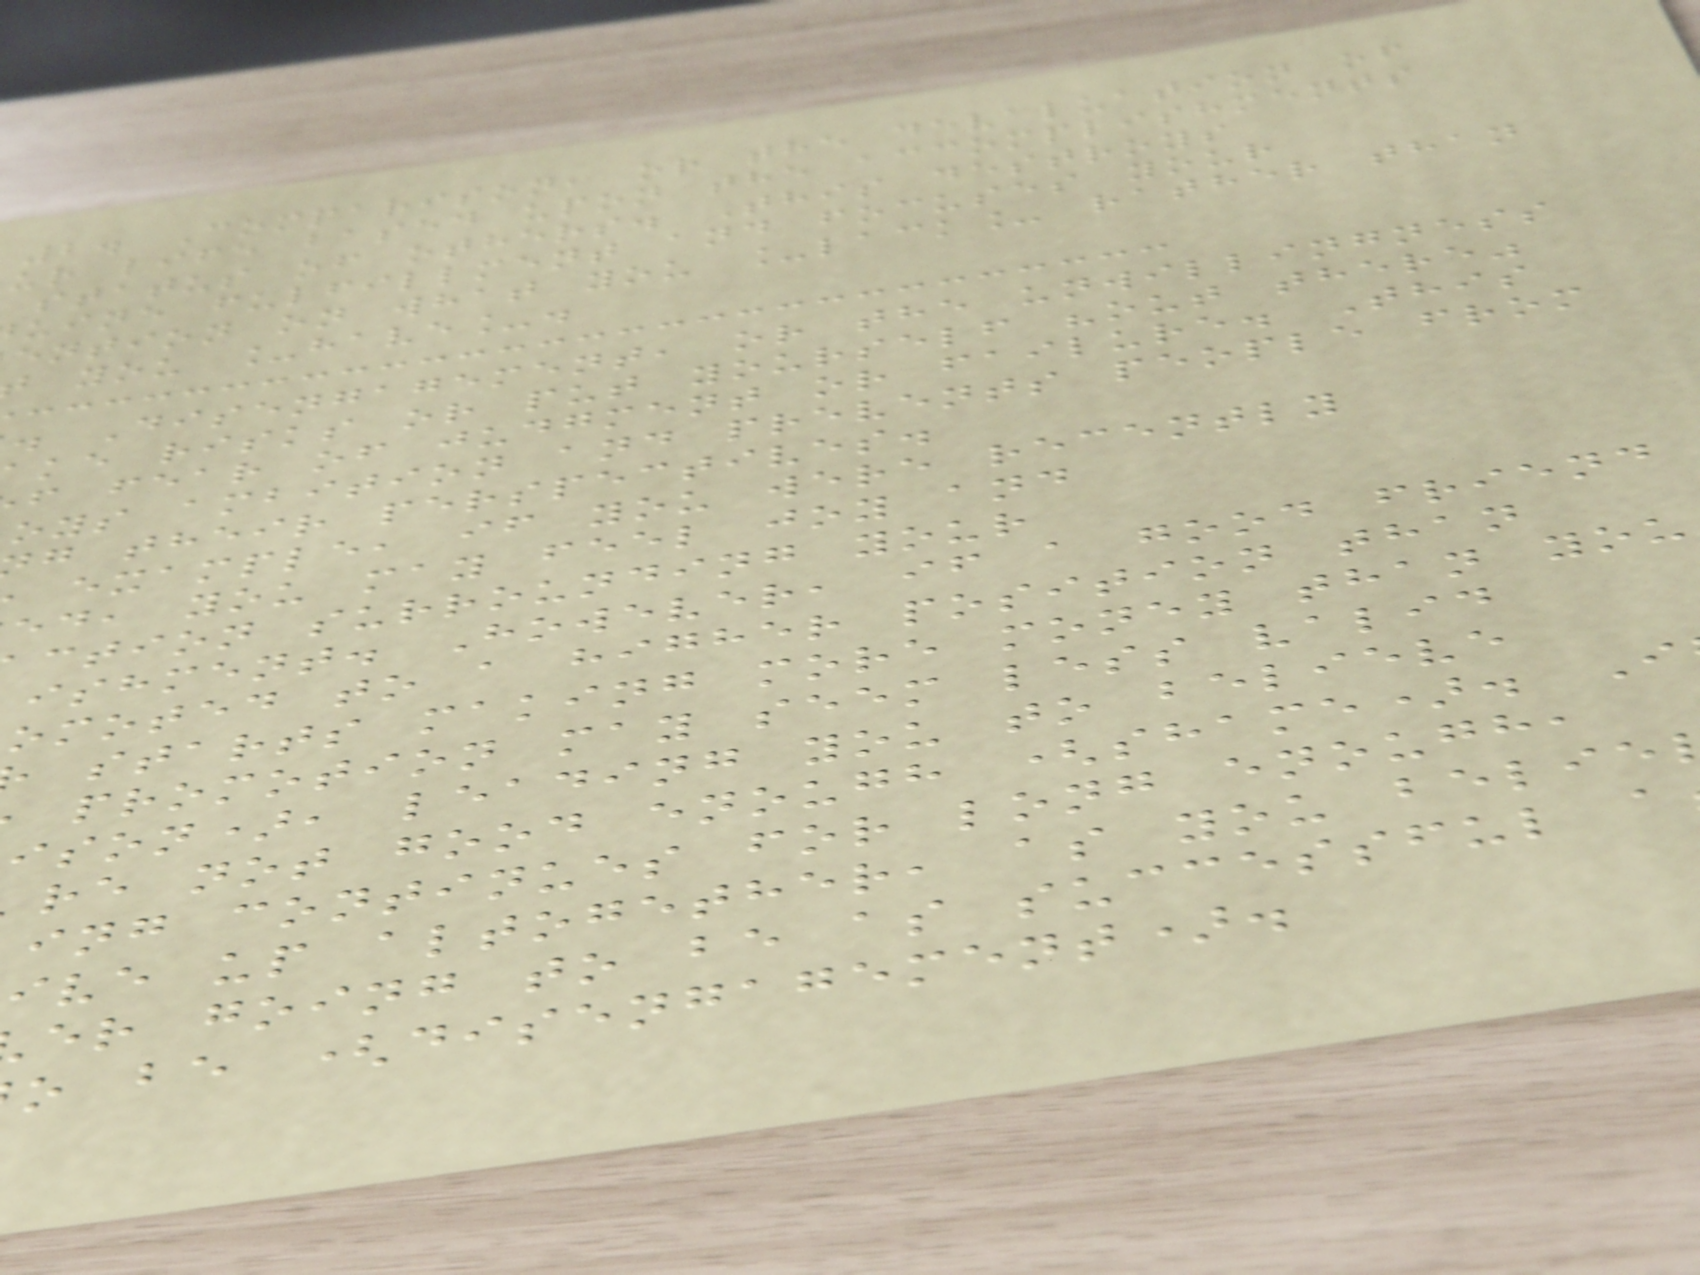2. Comparison, or the devaluation of
ur life based upon the accomplishments
status of others. This destroys
uine fulfillment and focuses your
ention on what you _lack_ rather than
you _have_.
. Disengagement, or the unwillingness
ke risks or put yourself "out there"
f fear of judgment or failure. This
oys ambition and prevents people from
g their perspectives.
example, if you were recently
ed, you may feel joy and
ction surrounding your
ishment. However, if a good friend
omoted to a higher position than
starts making more money than you
promotion may seem less valid
ison), leading you to believe
re not good enough (shame). I
ing continues for long enough,
ive up altogether, as you belie
er going to be as successful a
o be (disengagement).
